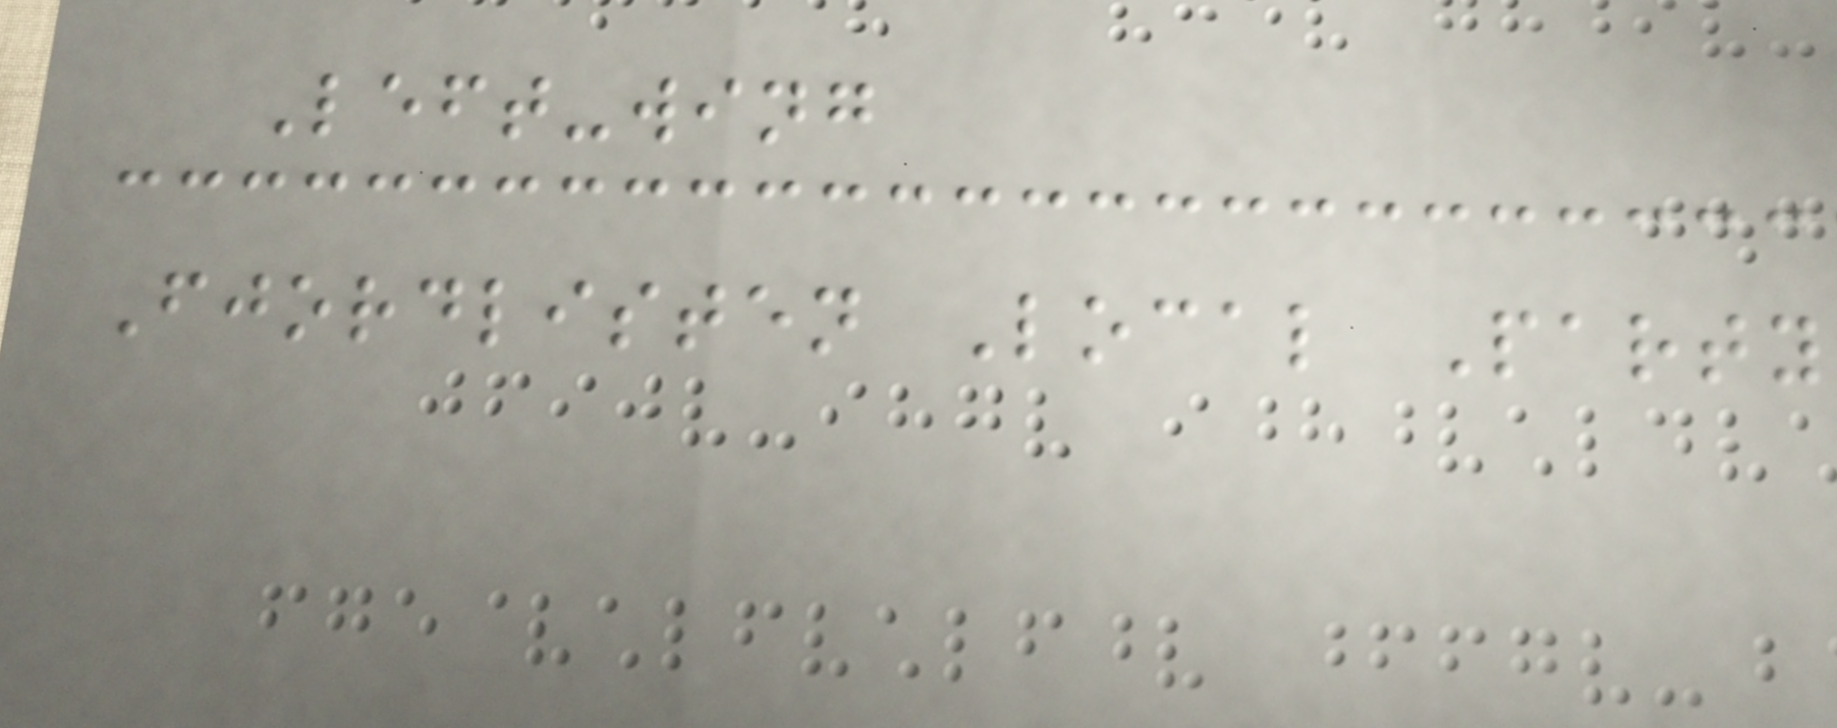Left-wing
Fjordlisten Local Party
